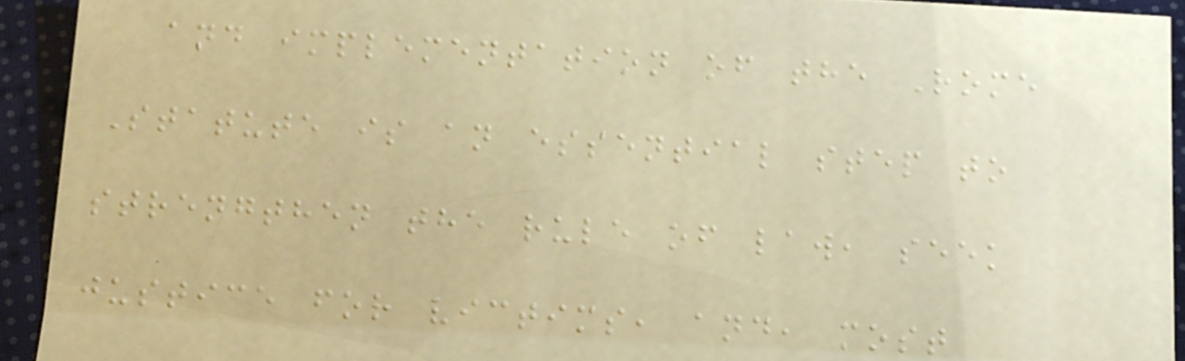and implementation of the Rome
Statute is an essential step to
strengthen the rule of law, seek
justice for victims, and, most
